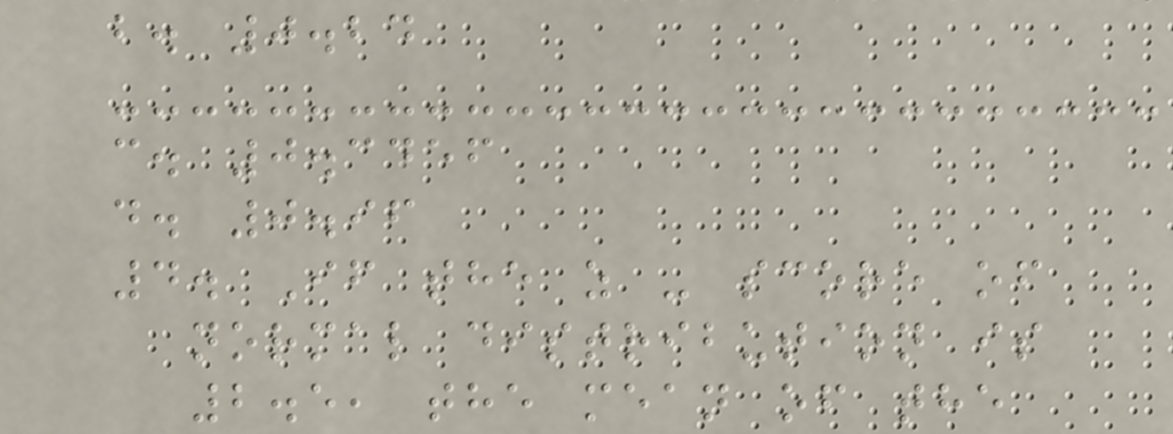b. 0.24
c. 0.3456
d. 0.96
4. If the z - score of
normal distribution is
2.5, the mean of the
